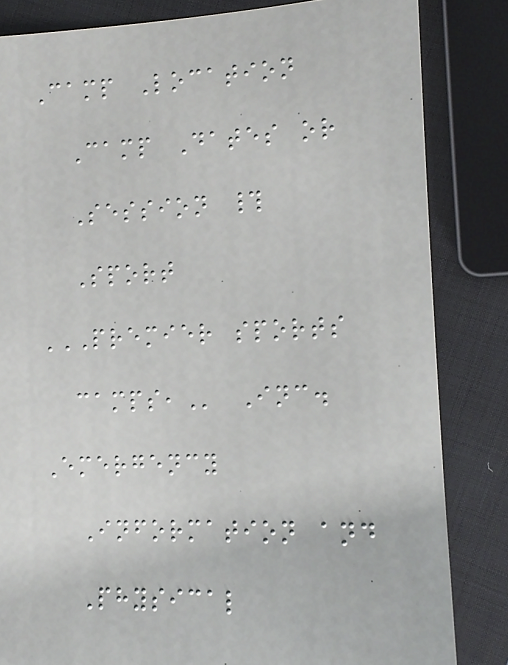Camp Location
Camp Dates or
Session #
Sport
PREMIER SPORTS
CAMPS, Inc.
Emergency
Information and
Physical
